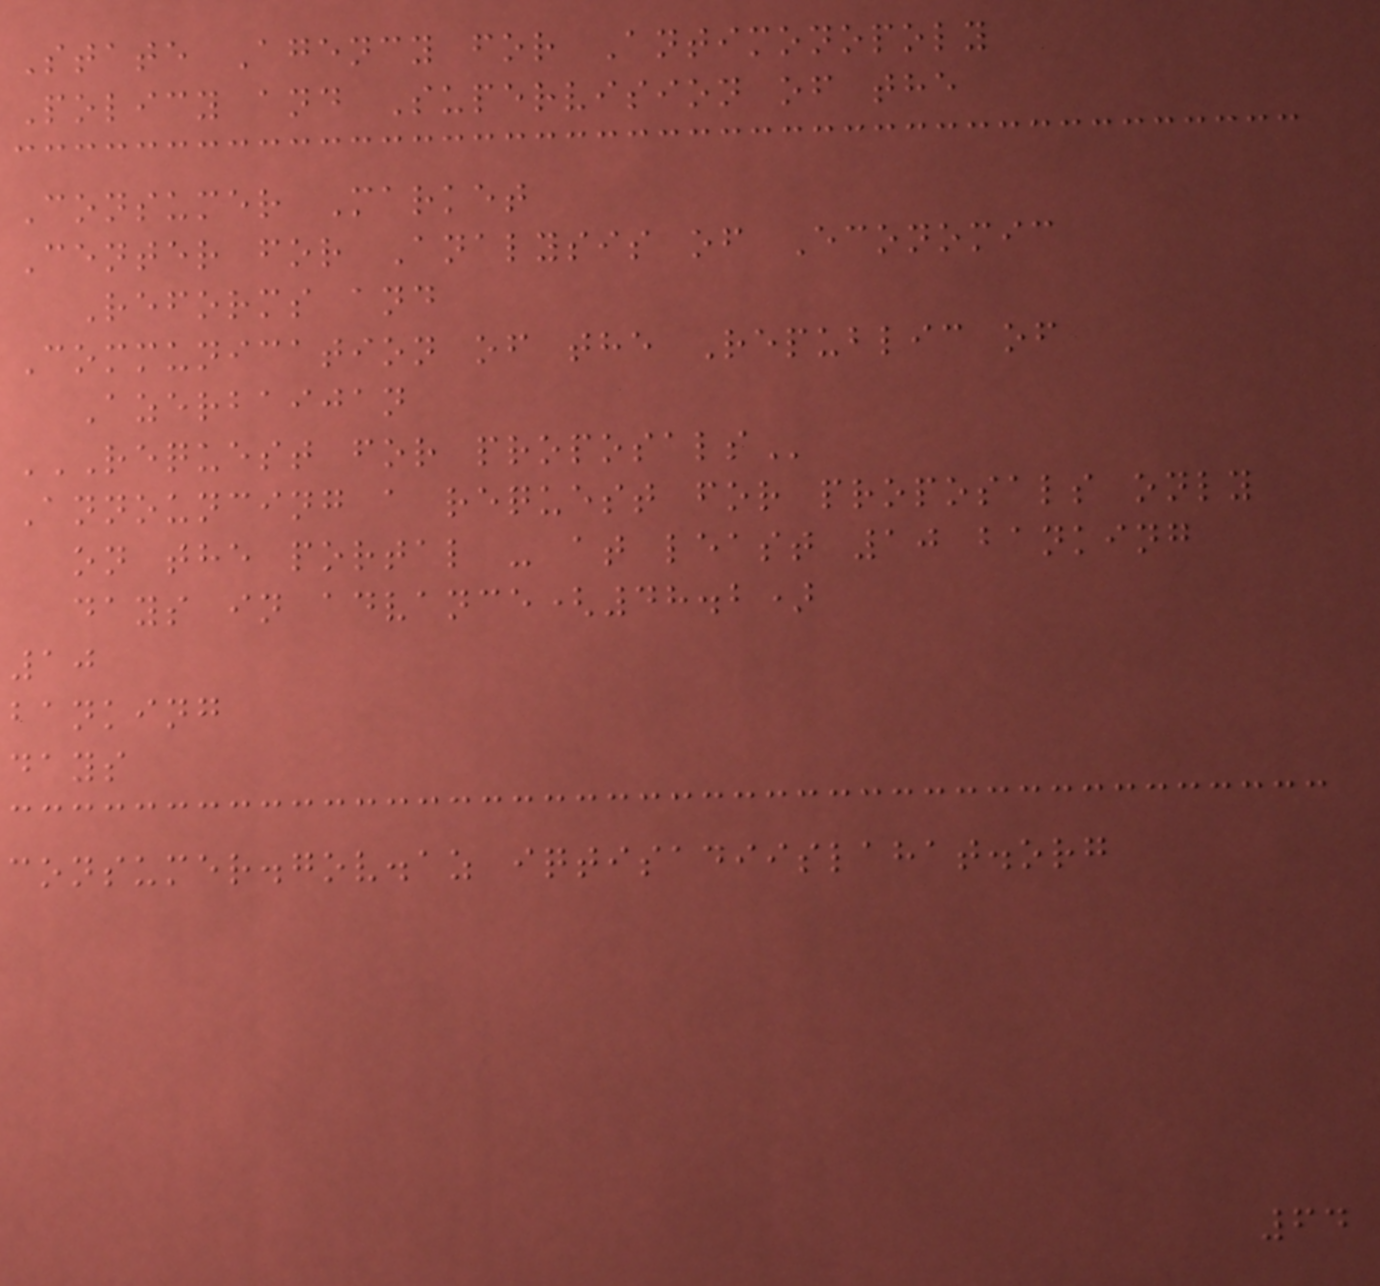State Agency for Antimonopoly
Policy and Supervision of the
Consumer Market
Center for Analysis of Economic
Reforms and
Communication of the Republic of
Azerbaijan
REQUEST FOR PROPOSALS
Announcing a request for proposals only
on the portal - at least 10 banking
days in advance(48.2)
10
banking
days
consumer.gov.az iqtisadiislahat.org
64
